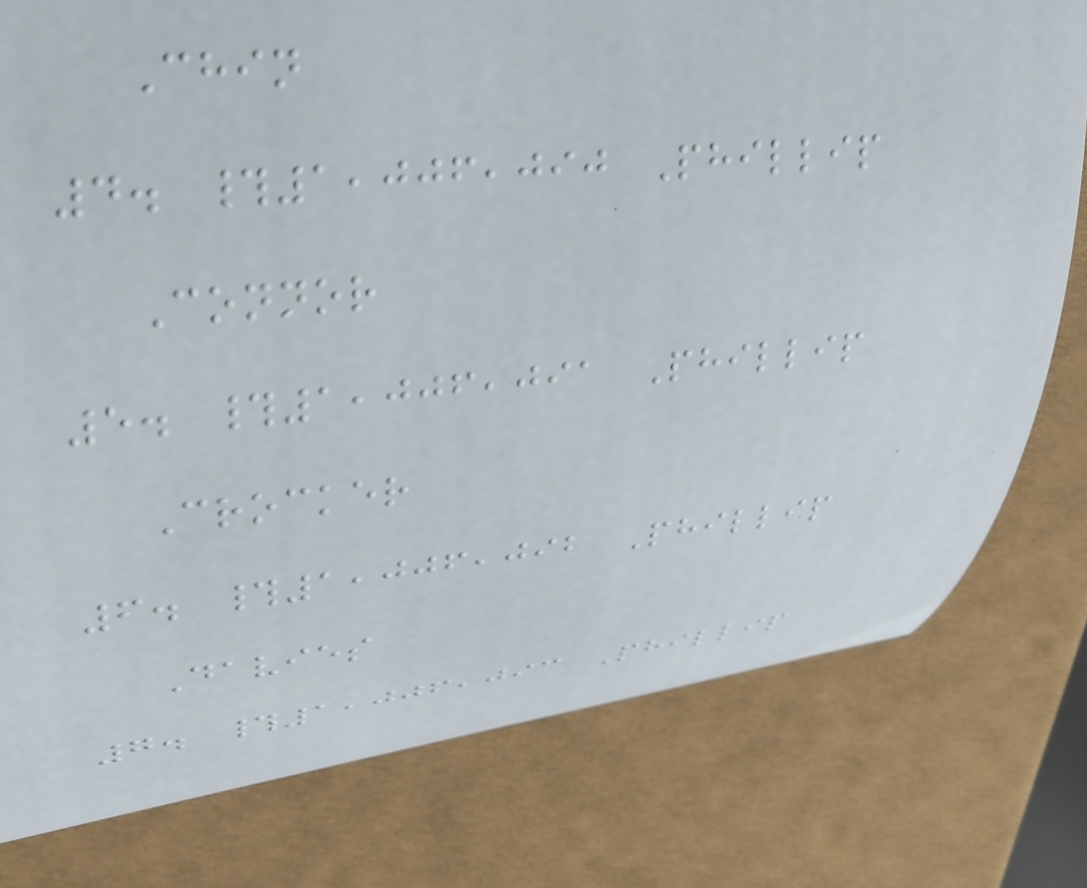Chin
4. #1,006,090 Phillip
Connor
5. #1,006,091 Phillip
Crocker
6. #1,006,092 Phillip
Davies
7. #1,006,093 Phillip
